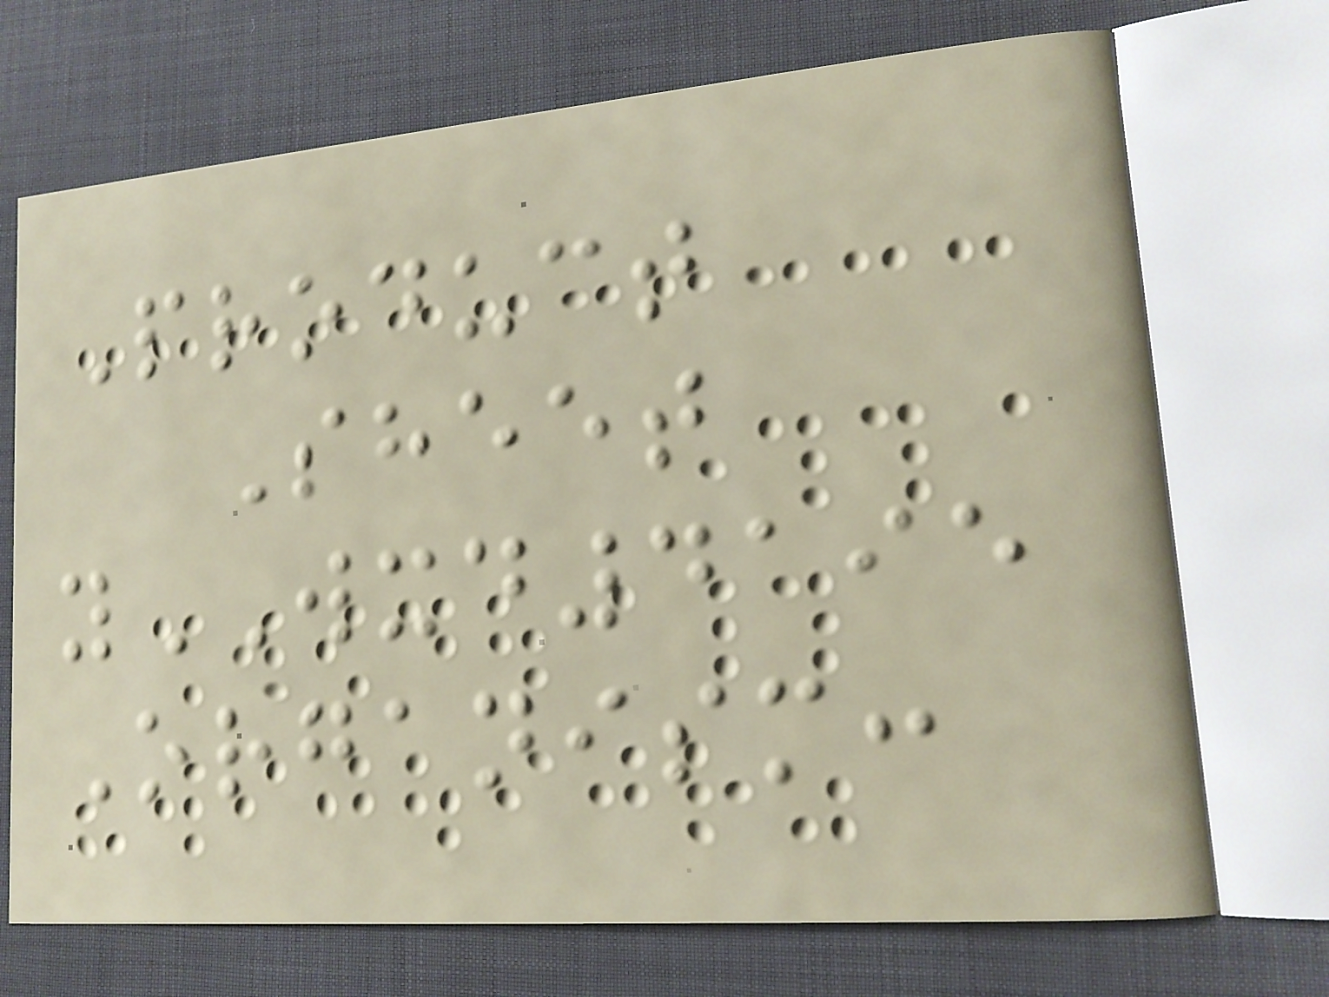Product
Sheet
yWXD4195
Organism:
